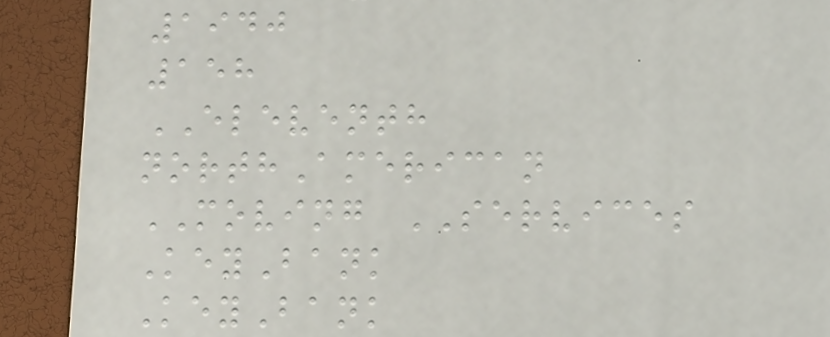1940
158
ELEVENTH
northAmerican
MOVING SERVICES
KeyBank
KeyBank
